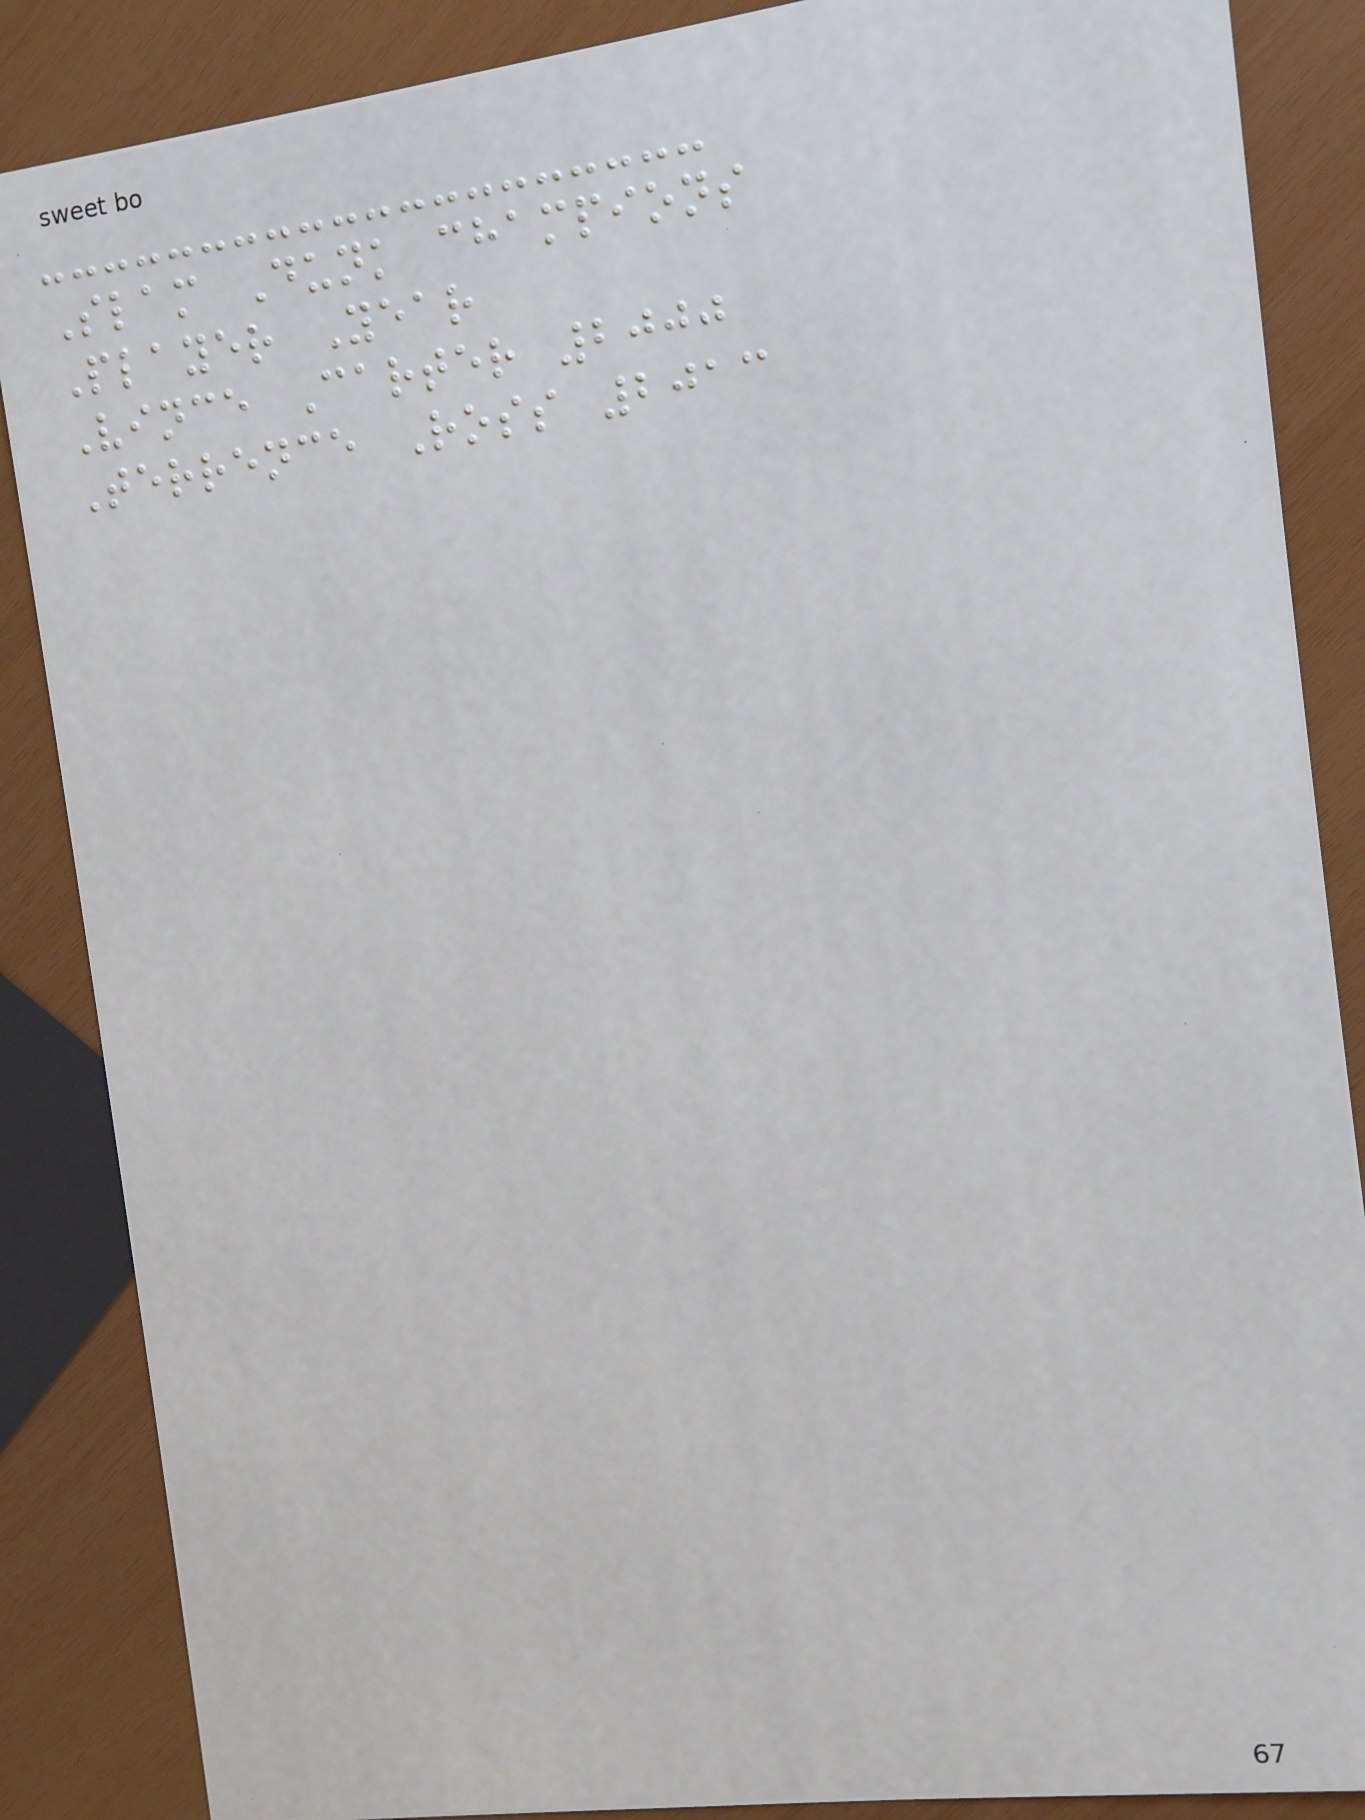Slam Dunk champions
Player Year
Vince Carter 2000
Terrence Ross 2013
